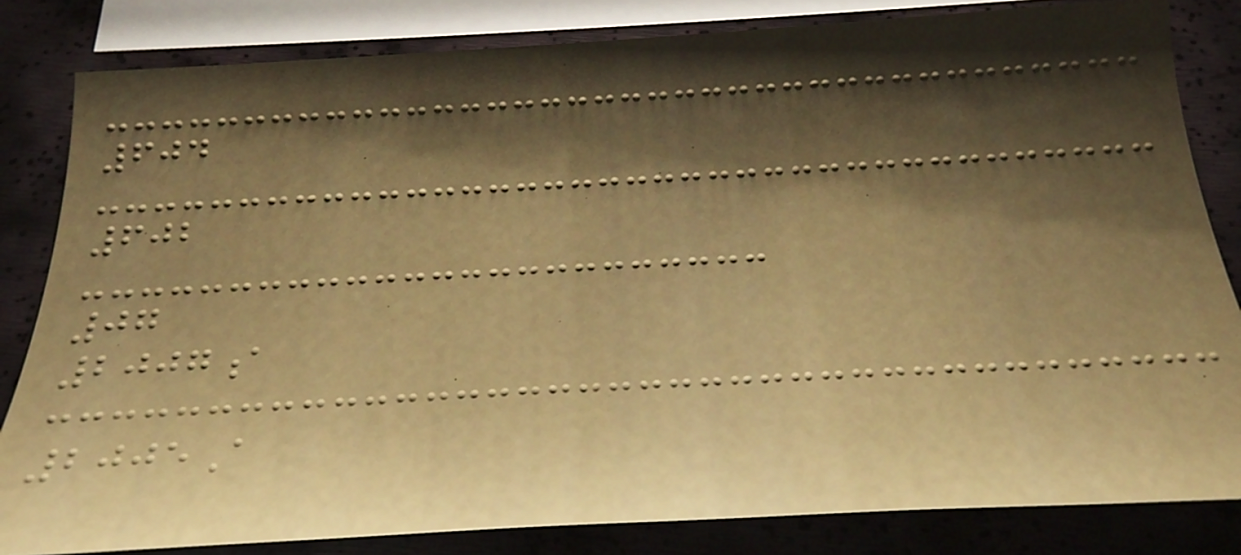604
602
07
2007a
2005A
